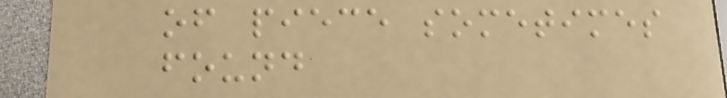of piece sometimes
found
